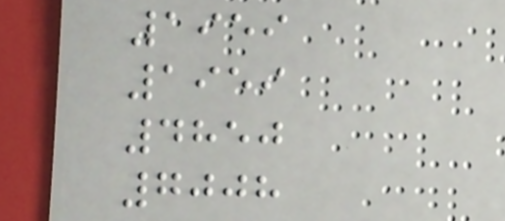1959
1959
4850
7008
